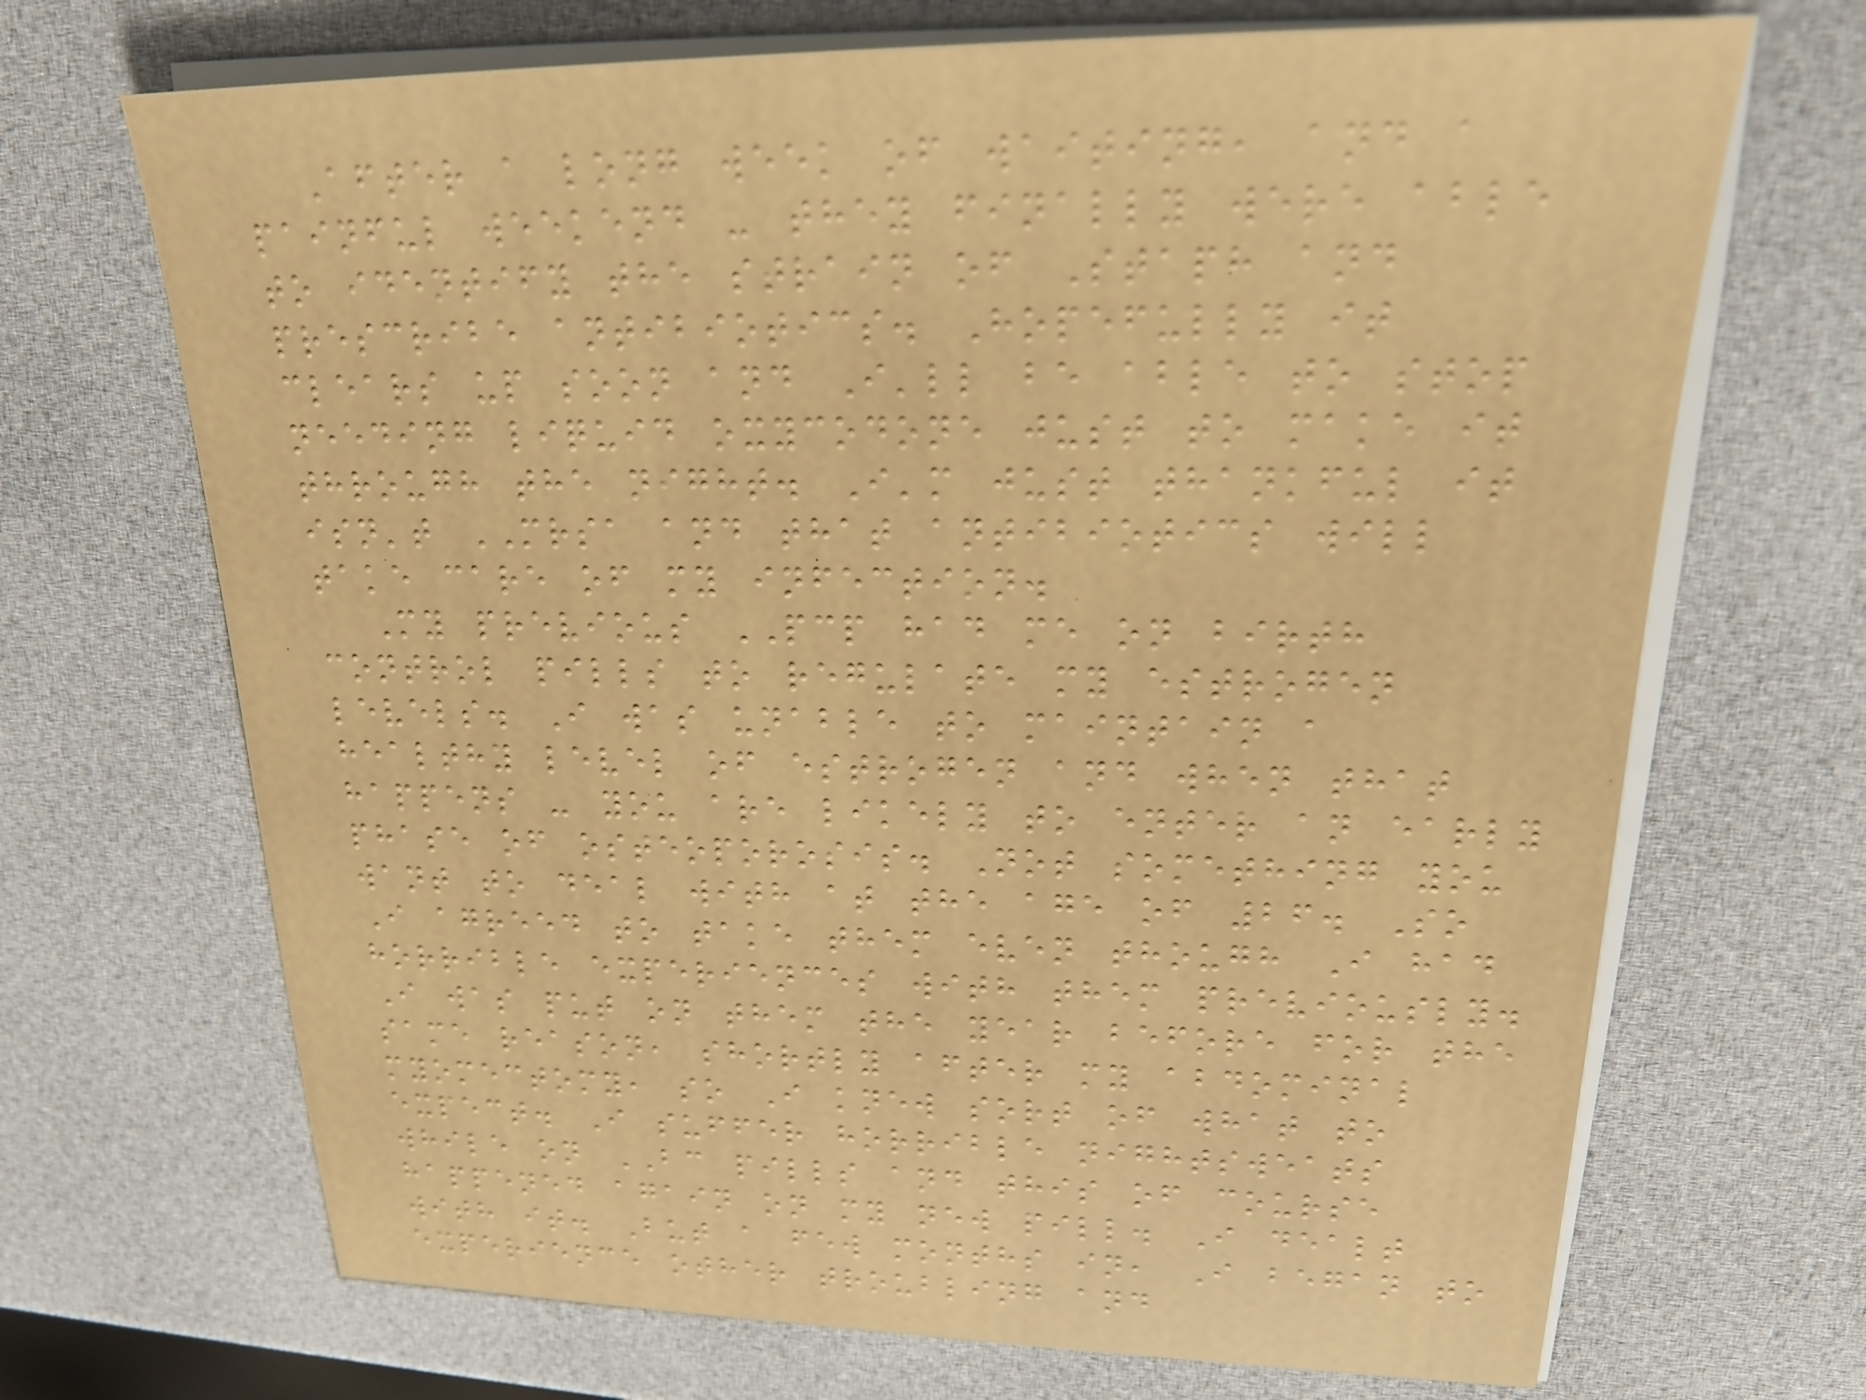After a long week of waiting, and a
painful weekend - they finally were able
to identify the strain of Staph and
prescribe antibiotics. Hopefully it
clears up soon and I'll be able to stop
needing liquid oxycodone just to make it
through the night. I'm just thankful it
isn't MRSA and that antibiotics will
take care of my infection.
My previous PCP had me on birth
control pills to regulate my estrogen
levels. I was unable to maintain a
healthy level of estrogen and when that
happens - you are likely to enter an early
phase of osteoporosis. Not something you
want to deal with at the age of 26. So
I agreed to take them even though I had
horrible experiences with them previously.
I was put on them the year before for the
same reason, shortly after my abdominal
myomectomy, so I knew sort of what to
expect. I suffer horrible nightsweats
while on BC pills and this of course
happened again on my new pill. I dealt
with it. But a few months in, I began to
experience other troubling and
